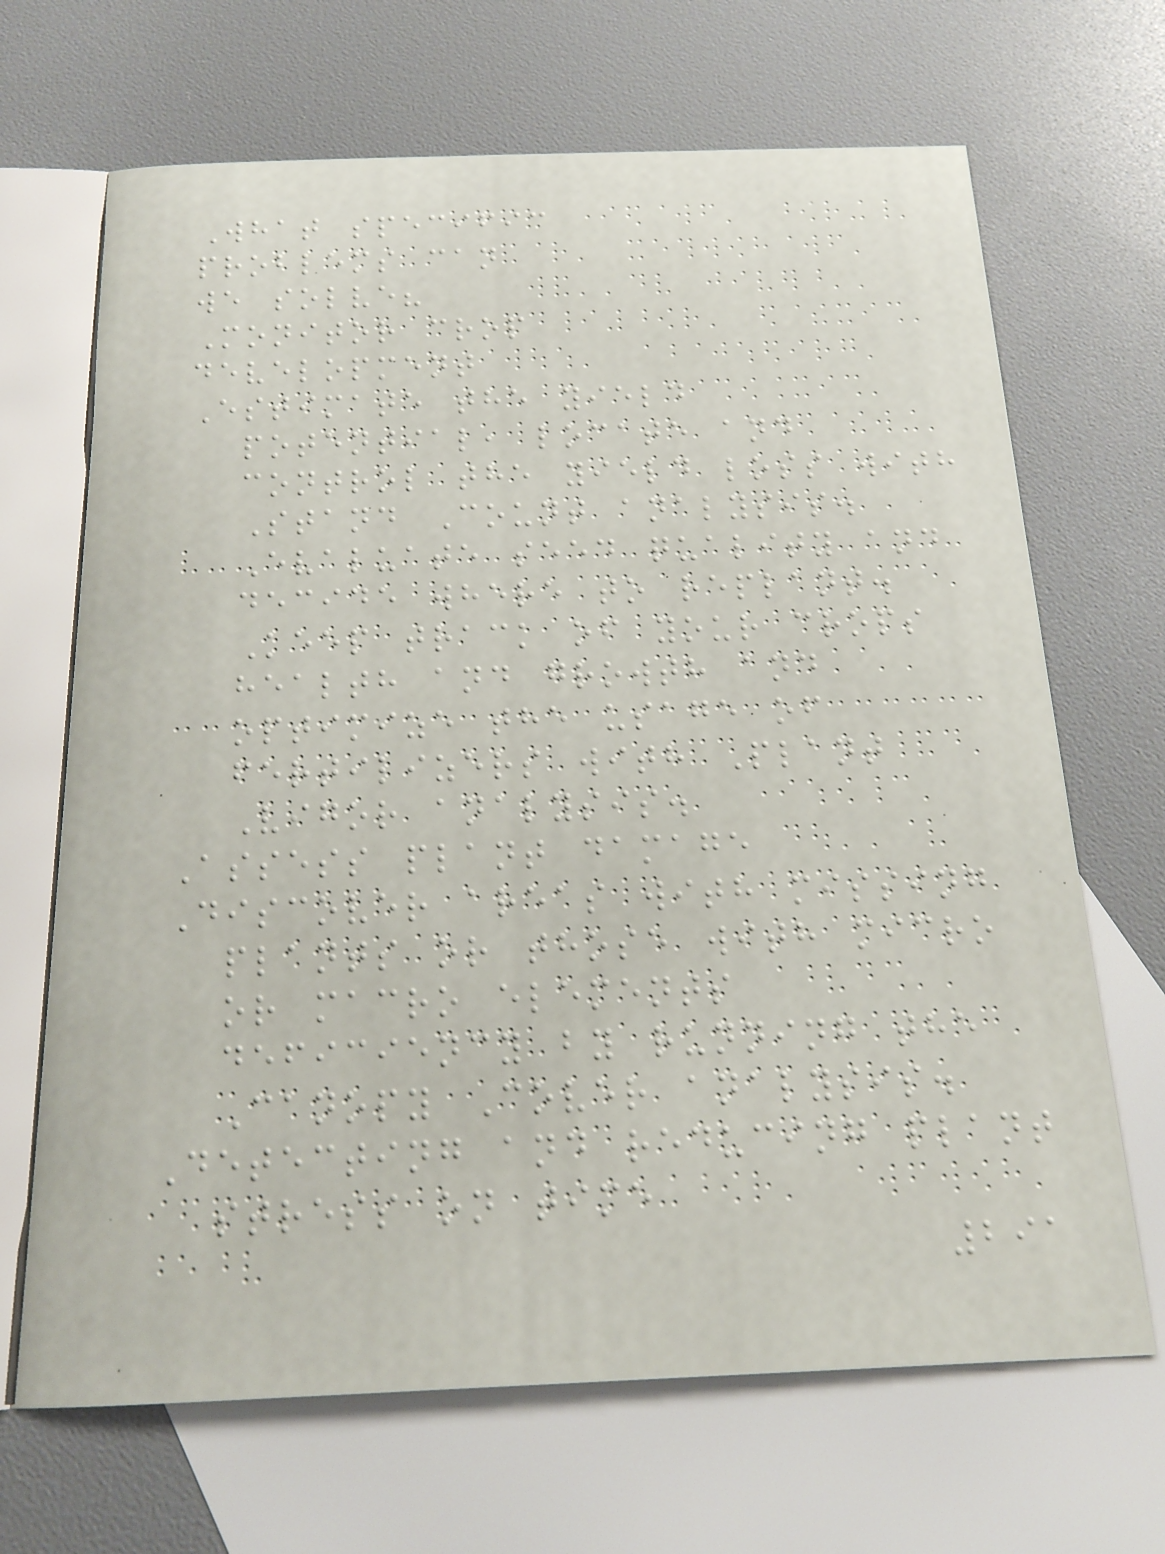What specific
problems can
we solve?
Monitor crop
development
Estimate the yield
potential, locate and
control the yield loss with
Stand Count analysis.
Evaluate seed quality and
decide where to replant.
Keep track of your crops
health and growth and
optimize the usage of
fertilizers with Plant
Vigor analysis.
Assess plant damage
Discover areas with missing
plants or those with micro
or macro elements
deficiency by running the
Canopy Cover analysis.
Detecting and reducing plant
stress on time
291
